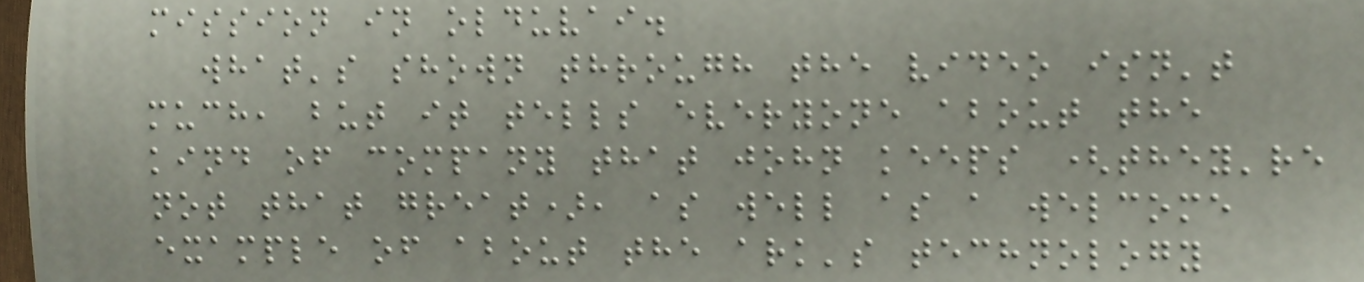mission in olduvai.
what's shown through the video isn't
much, but it tells everyone about the
kind of company that john keeps (they're
not that great), as well as a welcome
example of about the ark's technology
